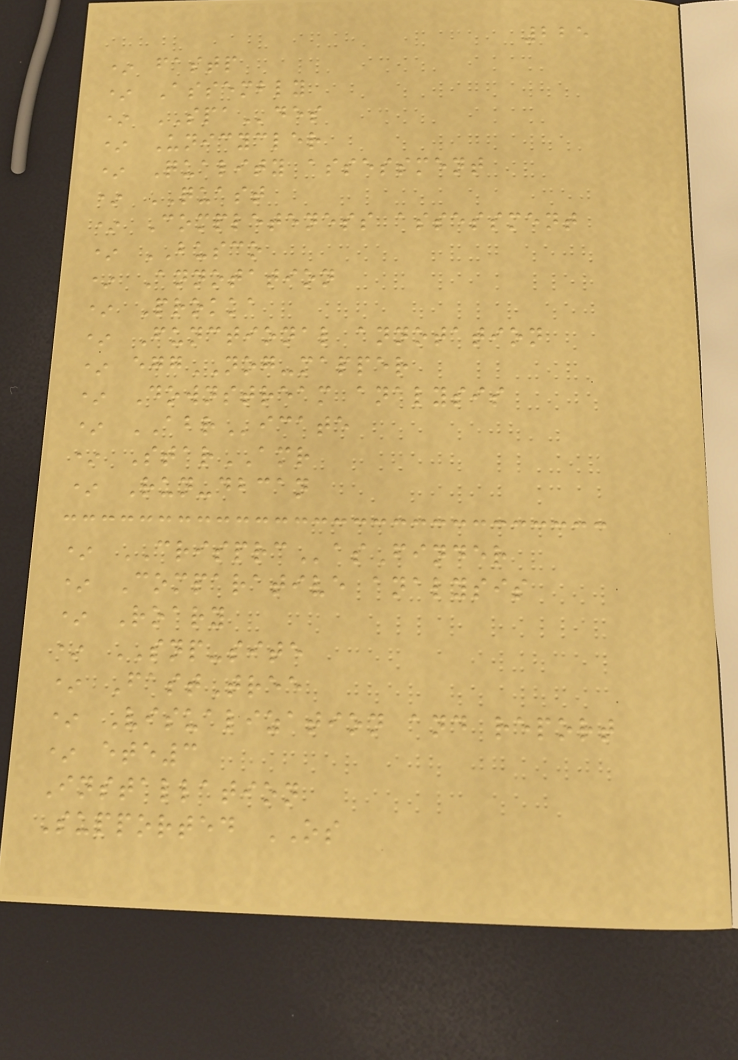225
* fastp
* Assembly
* SPAdes
* Unicycler
* Quality assessment
* QUAST
* Completeness assessment
* BUSCO
* Annotation
* Prokka
* Functional annotation
* eggNOG-mapper
* Downstream analysis
* ABRicate
* StarAMR
* Run-dbcan
* CRISPRCasFinder
* Comparative analysis
* Roary
* SNP-site
* FastTree
* Visualization and report
* ete3
Installation
Supported OS
